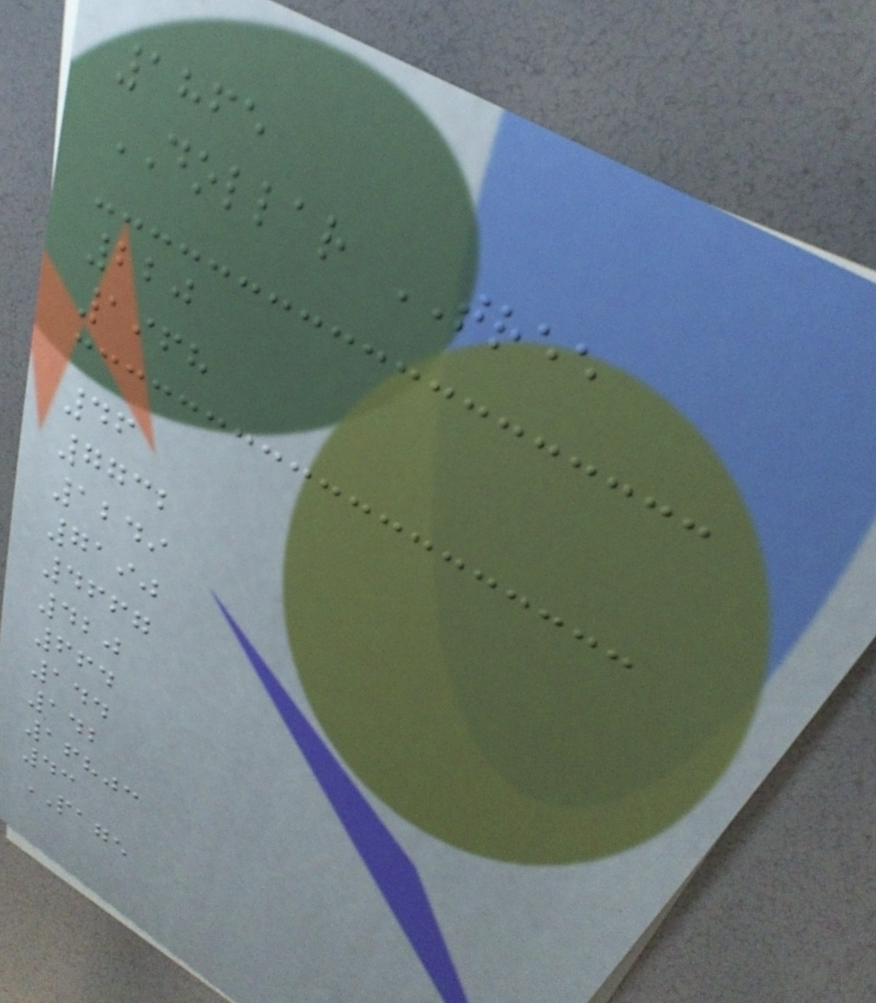1865
DOLLAR TREE
220
1968
46
7732
1249
7190
4667
420
664
144
142
16803
43
PAGE
